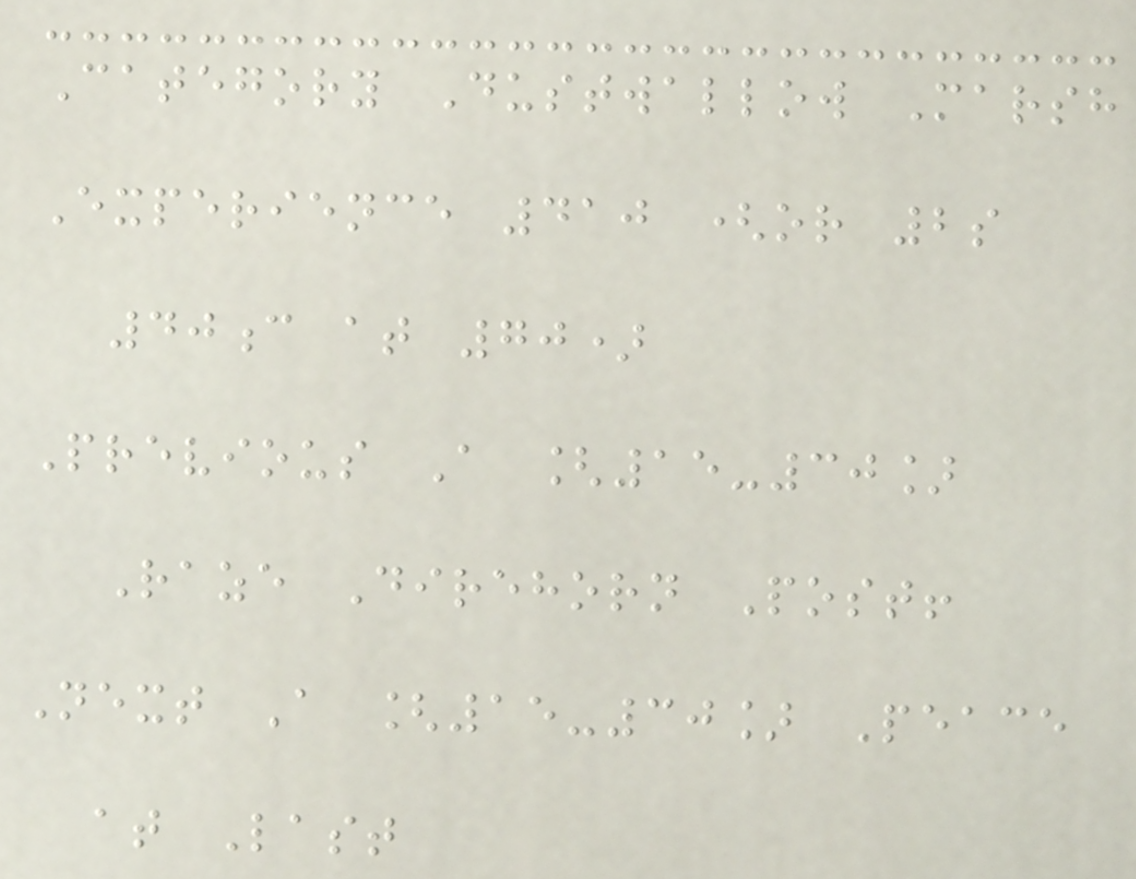Category Dustwallow Marsh
Experience 410 (or 2s
40c at 70)
Previous A [15-30]
Raze Direhorn Post!
Next A [15-30] Peace
at Last
